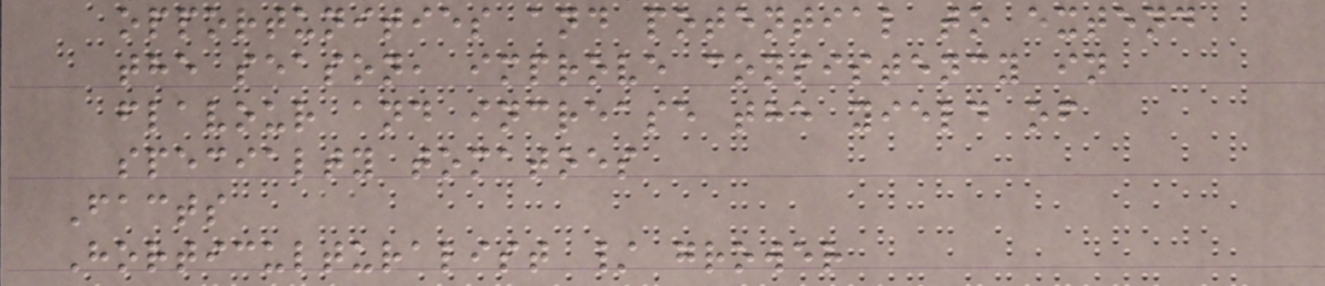opportunities and potential to extend
the season, improve consistency in
flavour and increase the yield of
specialty tomatoes
Facts
Horticulturalist / grower
